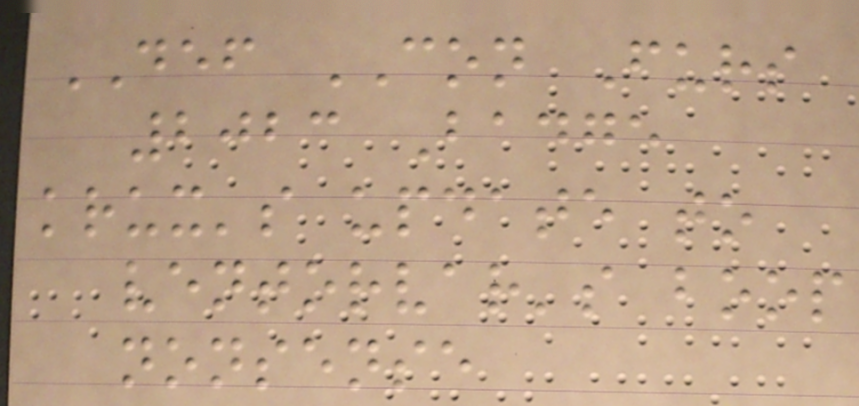DEF CON Furs
2023 Badge
krux's update to
ventorvar's boop
nonsense
